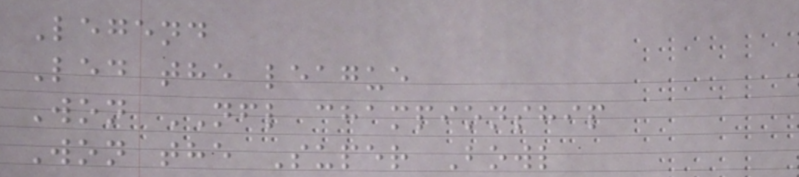Legend
Led the league
Won NFL championship
Won the Super Bowl
